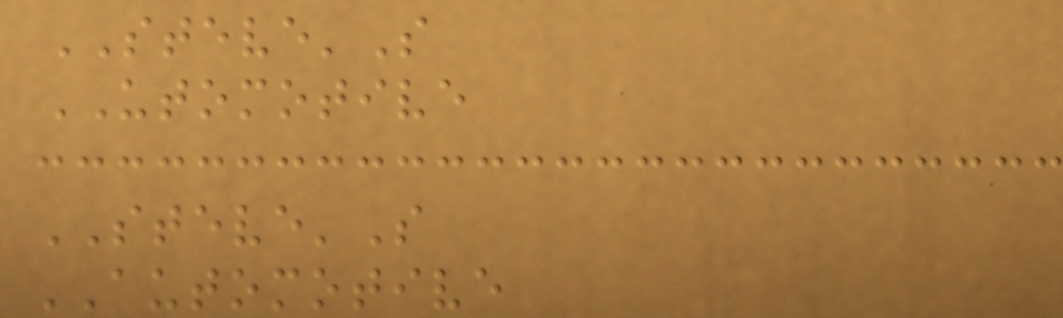STEVE'S
UTOMOTIVE
STEVE'S
AUTOMOTIVE
